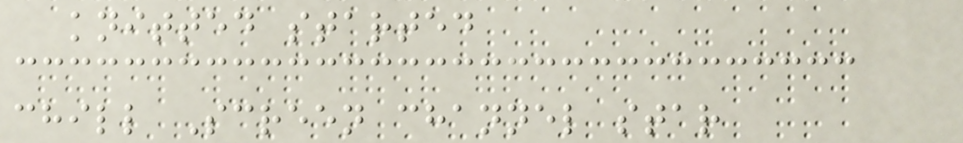knitted started
chill Screen channel star
